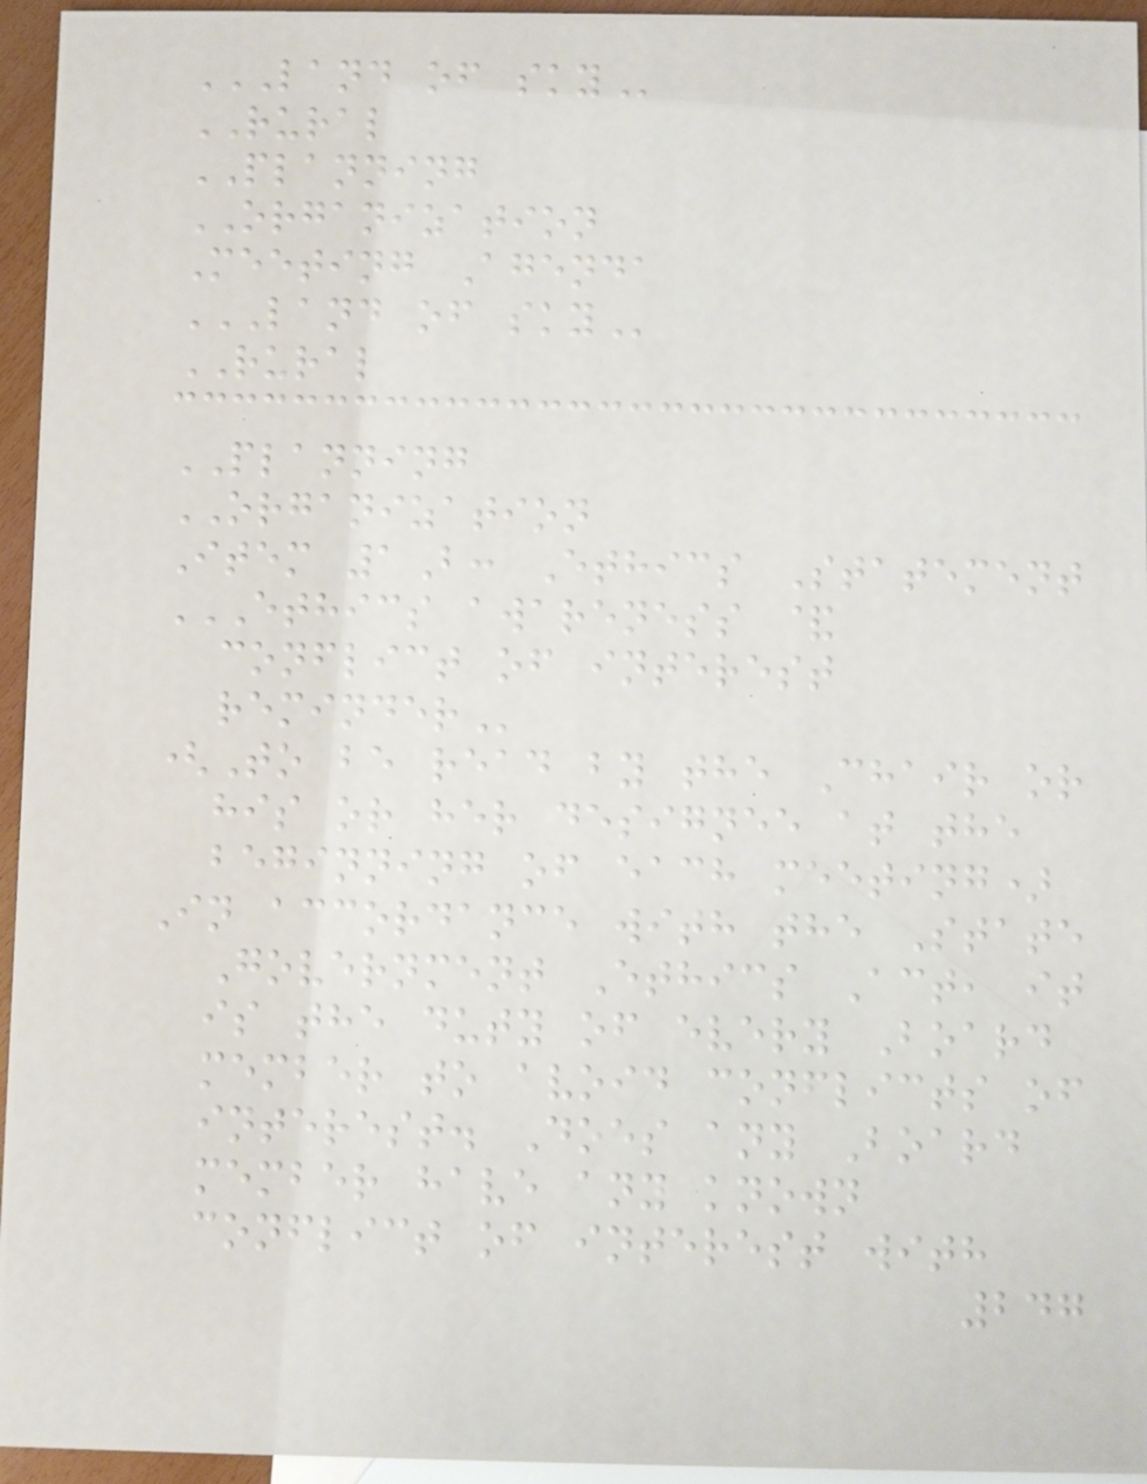LAND OF SKY
RURAL
PLANNING
ORGANIZATION
Meeting Agenda
LAND OF SKY
RURAL
PLANNING
ORGANIZATION
Item 1B: Ethics Statement
ETHICS AWARENESS &
CONFLICT OF INTEREST
REMINDER
(To be read by the Chair or
his or her designee at the
beginning of each meeting)
In accordance with the State
Government Ethics Act, it
is the duty of every Board
member to avoid conflicts of
interest. Does any Board
member have any known
conflict of interest with
247
